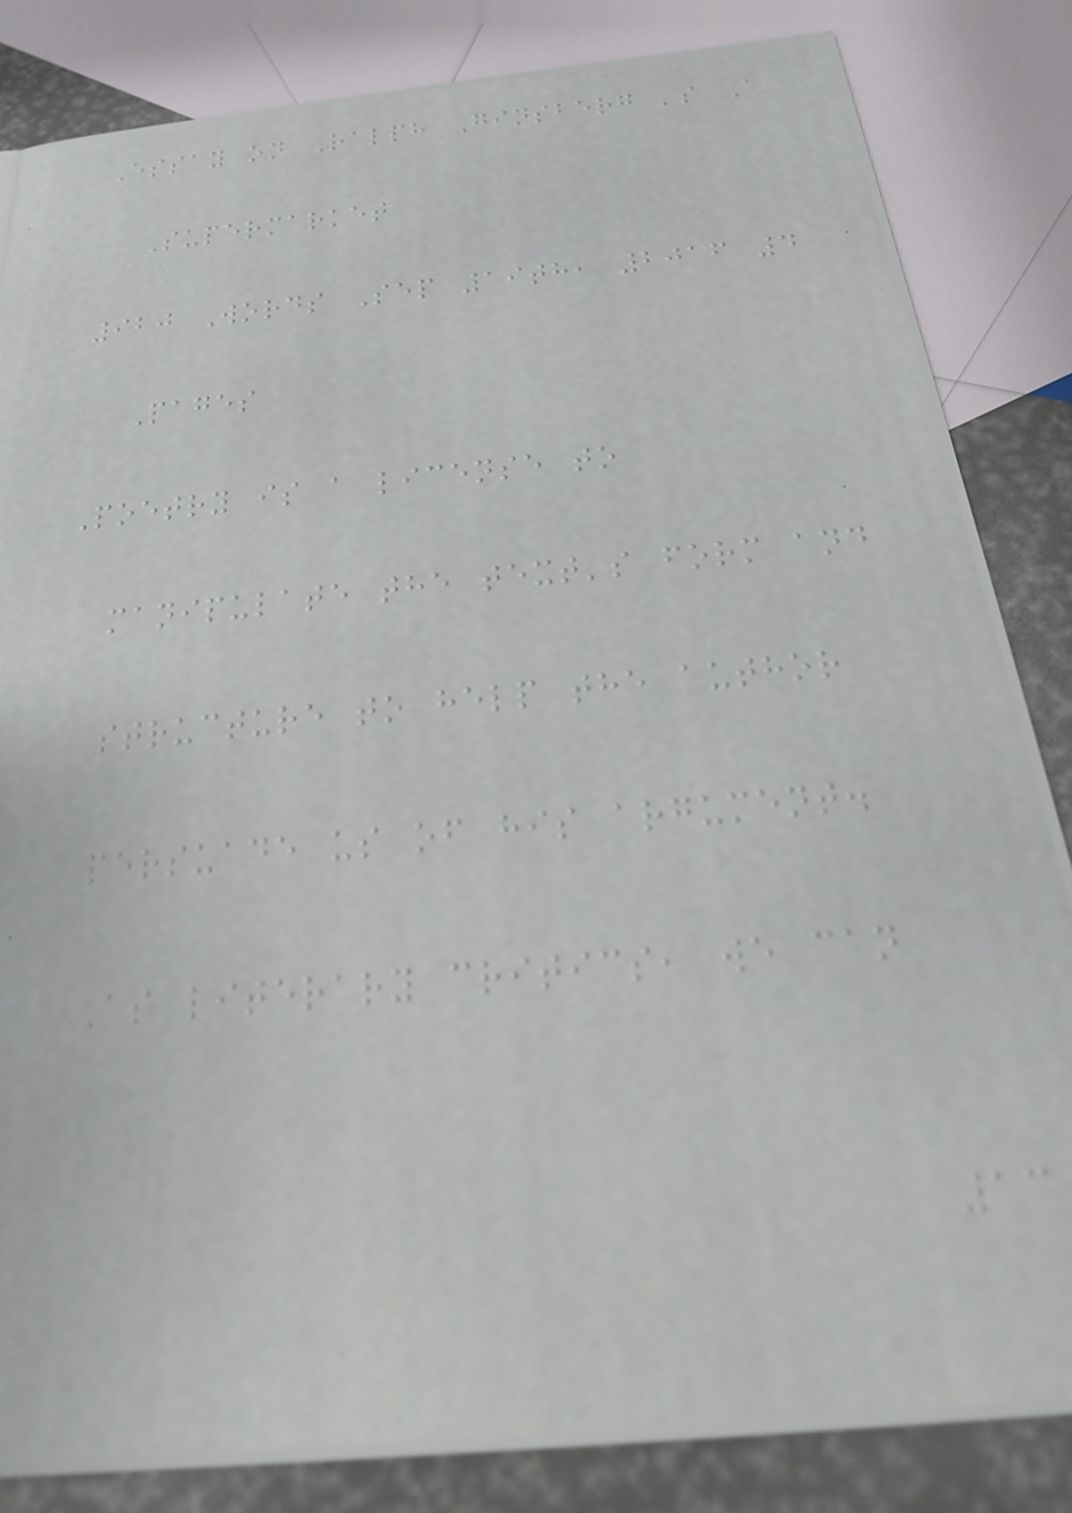Essay on Ralph Ginsberg 's A
Supermarket
920 Words Sep 19th, 2016 4
Pages
Poetry is a license to
manipulate the text's form and
structure to help the author
persuade us of his argument.
As literary critics, we can
13
